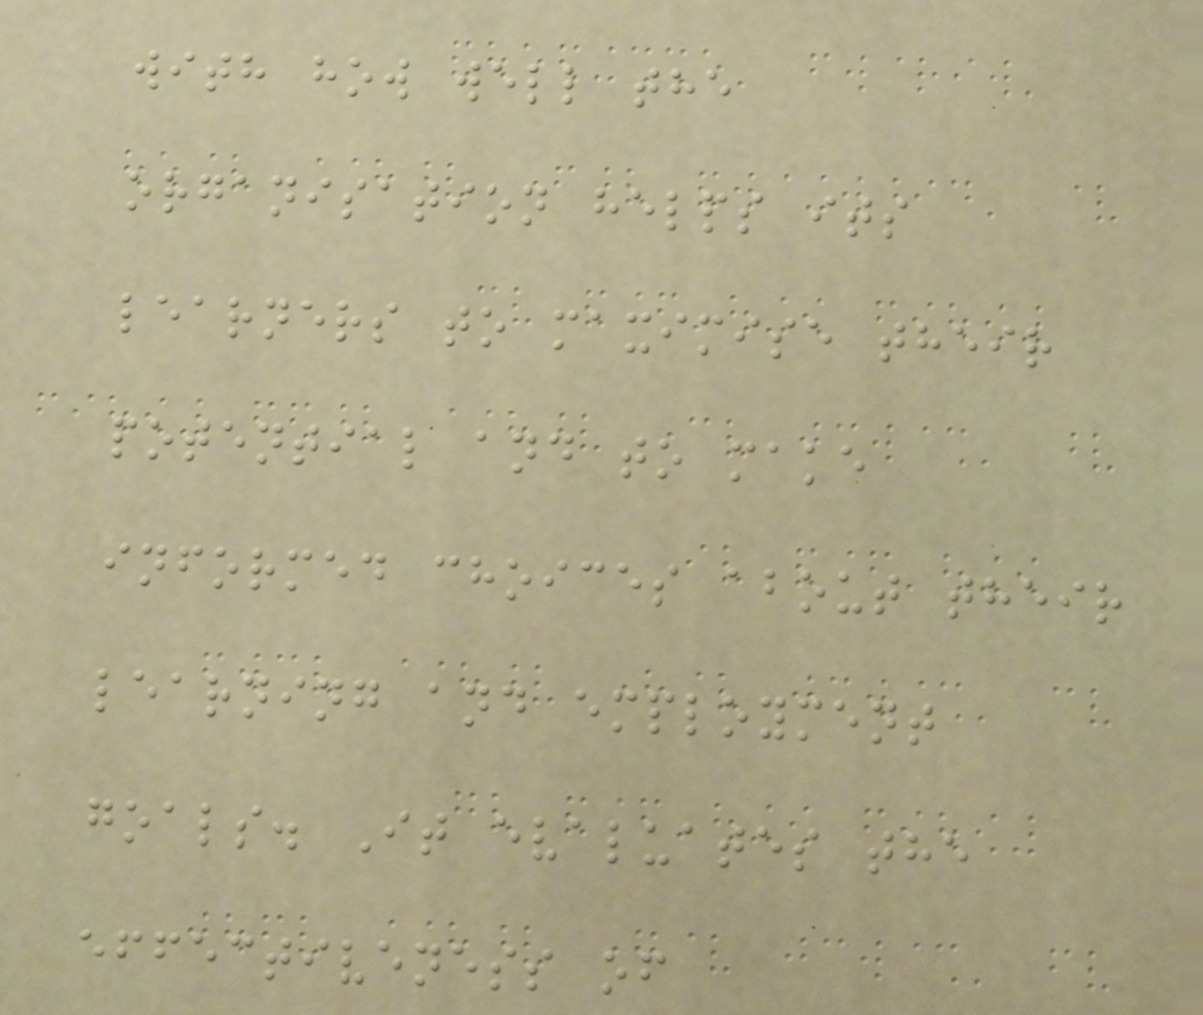with how well the
organisation helps its
learners to maximise their
potential and to make
informed choices about their
learning and employment
goals. It evaluates the
effectiveness of
